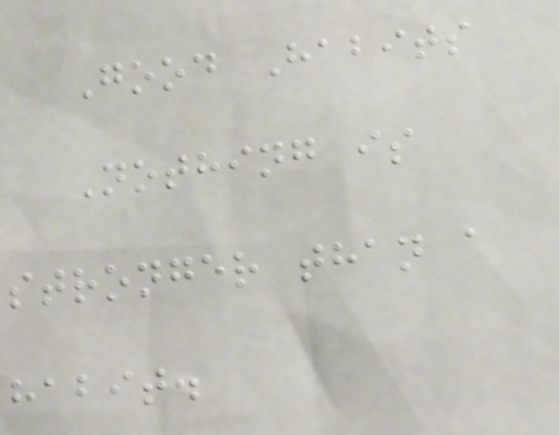Good Habits
Nothing is
stronger than a
habit.
